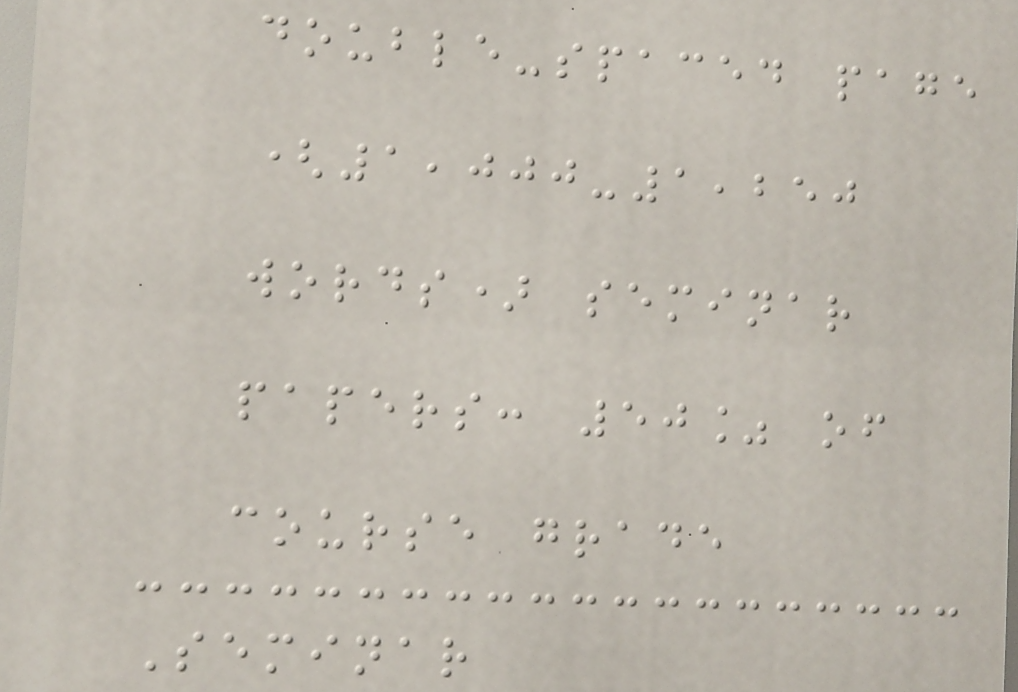double-spaced page
(1,000-1,250
words) seminar
papers: 50% of
course grade
Seminar
